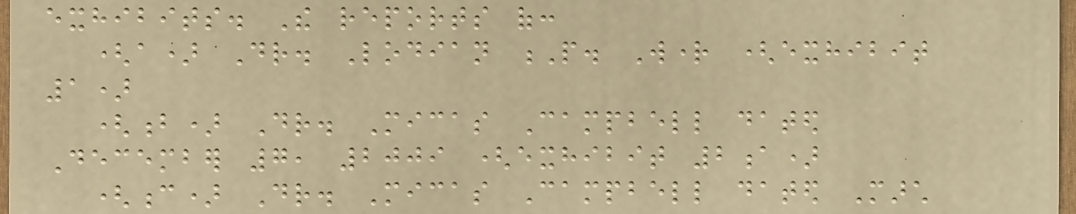exhibits. The reports of:
(a) Dr. Lodian P. Wright (exhibit
1)
(b) Dr. Micas Campbell dated
December 7, 2009 (exhibit 2a)
(c) Dr. Micas Campbell dated March
